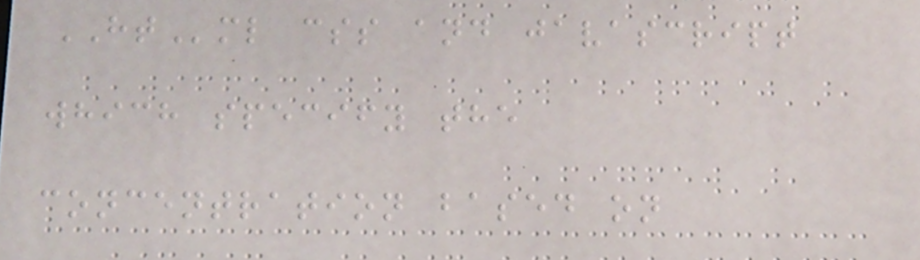HTml css and javascript
which specify the
concentration based on
